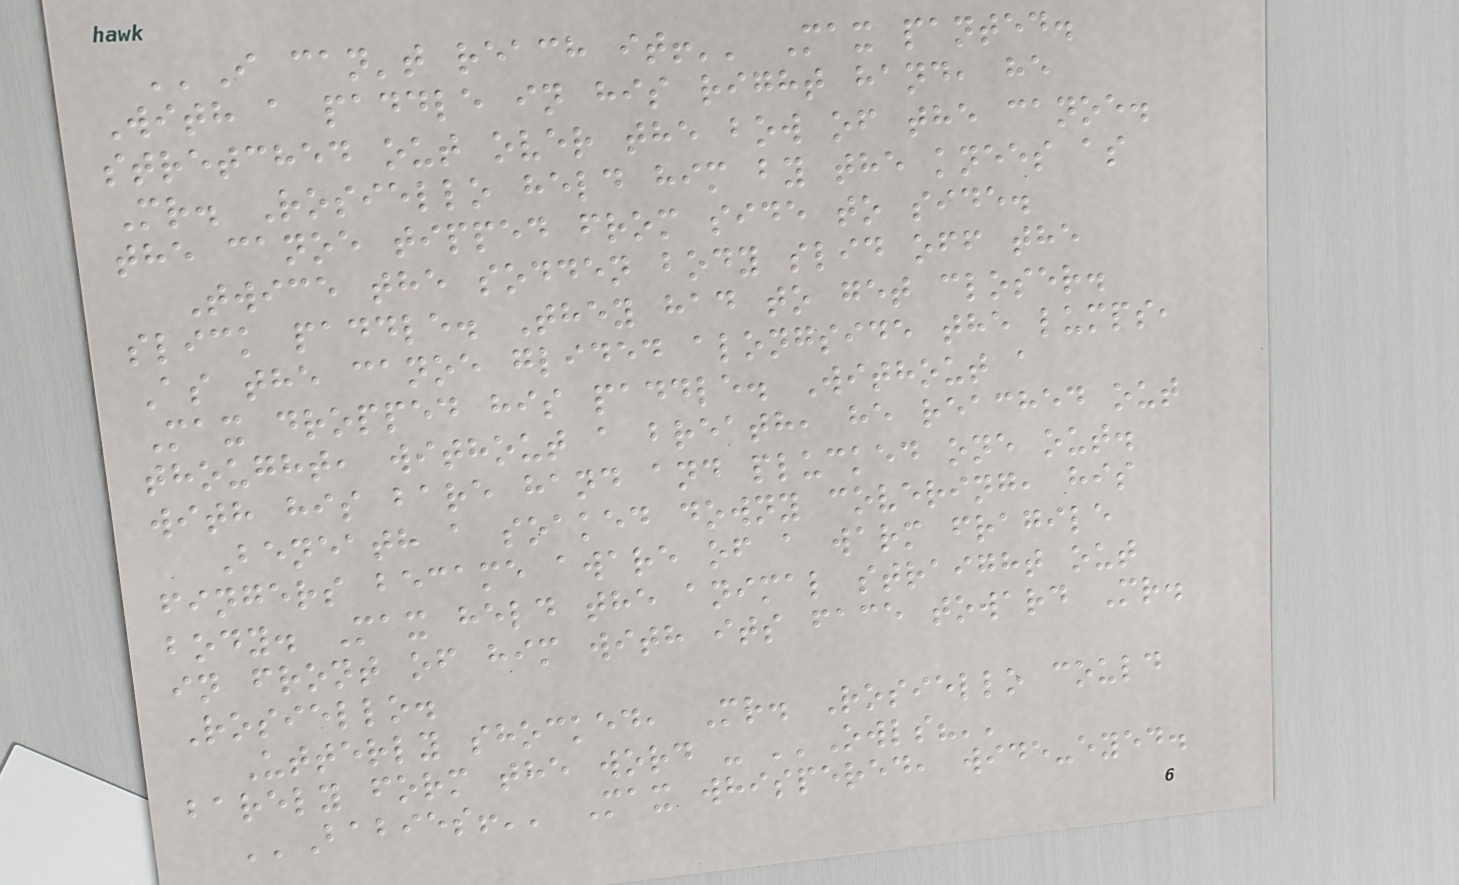''I can't reach it!'' Max panted.
With a paddle in his right hand, he
stretched out over the bow of the canoe.
Mr. Rosiello held him by the knees as
the canoe tipped from side to side.
Twice the sodden body slid off the
slick paddle. They had to get closer.
As the canoe glided alongside the lumps,
Max dropped his paddle. Without a
thought, without a breath, he reached out
with his bare hand and plucked one out.
Beneath a soaked downy covering, his
fingers became aware of a warm fragile
body. Max held the animal straight out
in front of him with its face toward Mr.
Rosiello.
Utterly shocked, Mr. Rosiello could
barely form the word - ''Owls?''
''Babies!'' Max whispered, wide-eyed.
